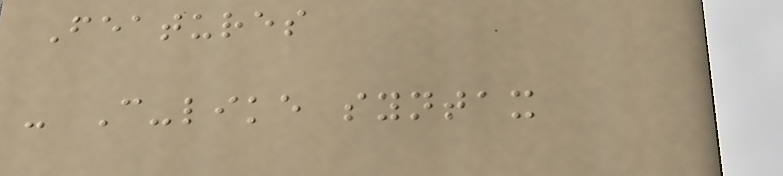Features
- C-like syntax
